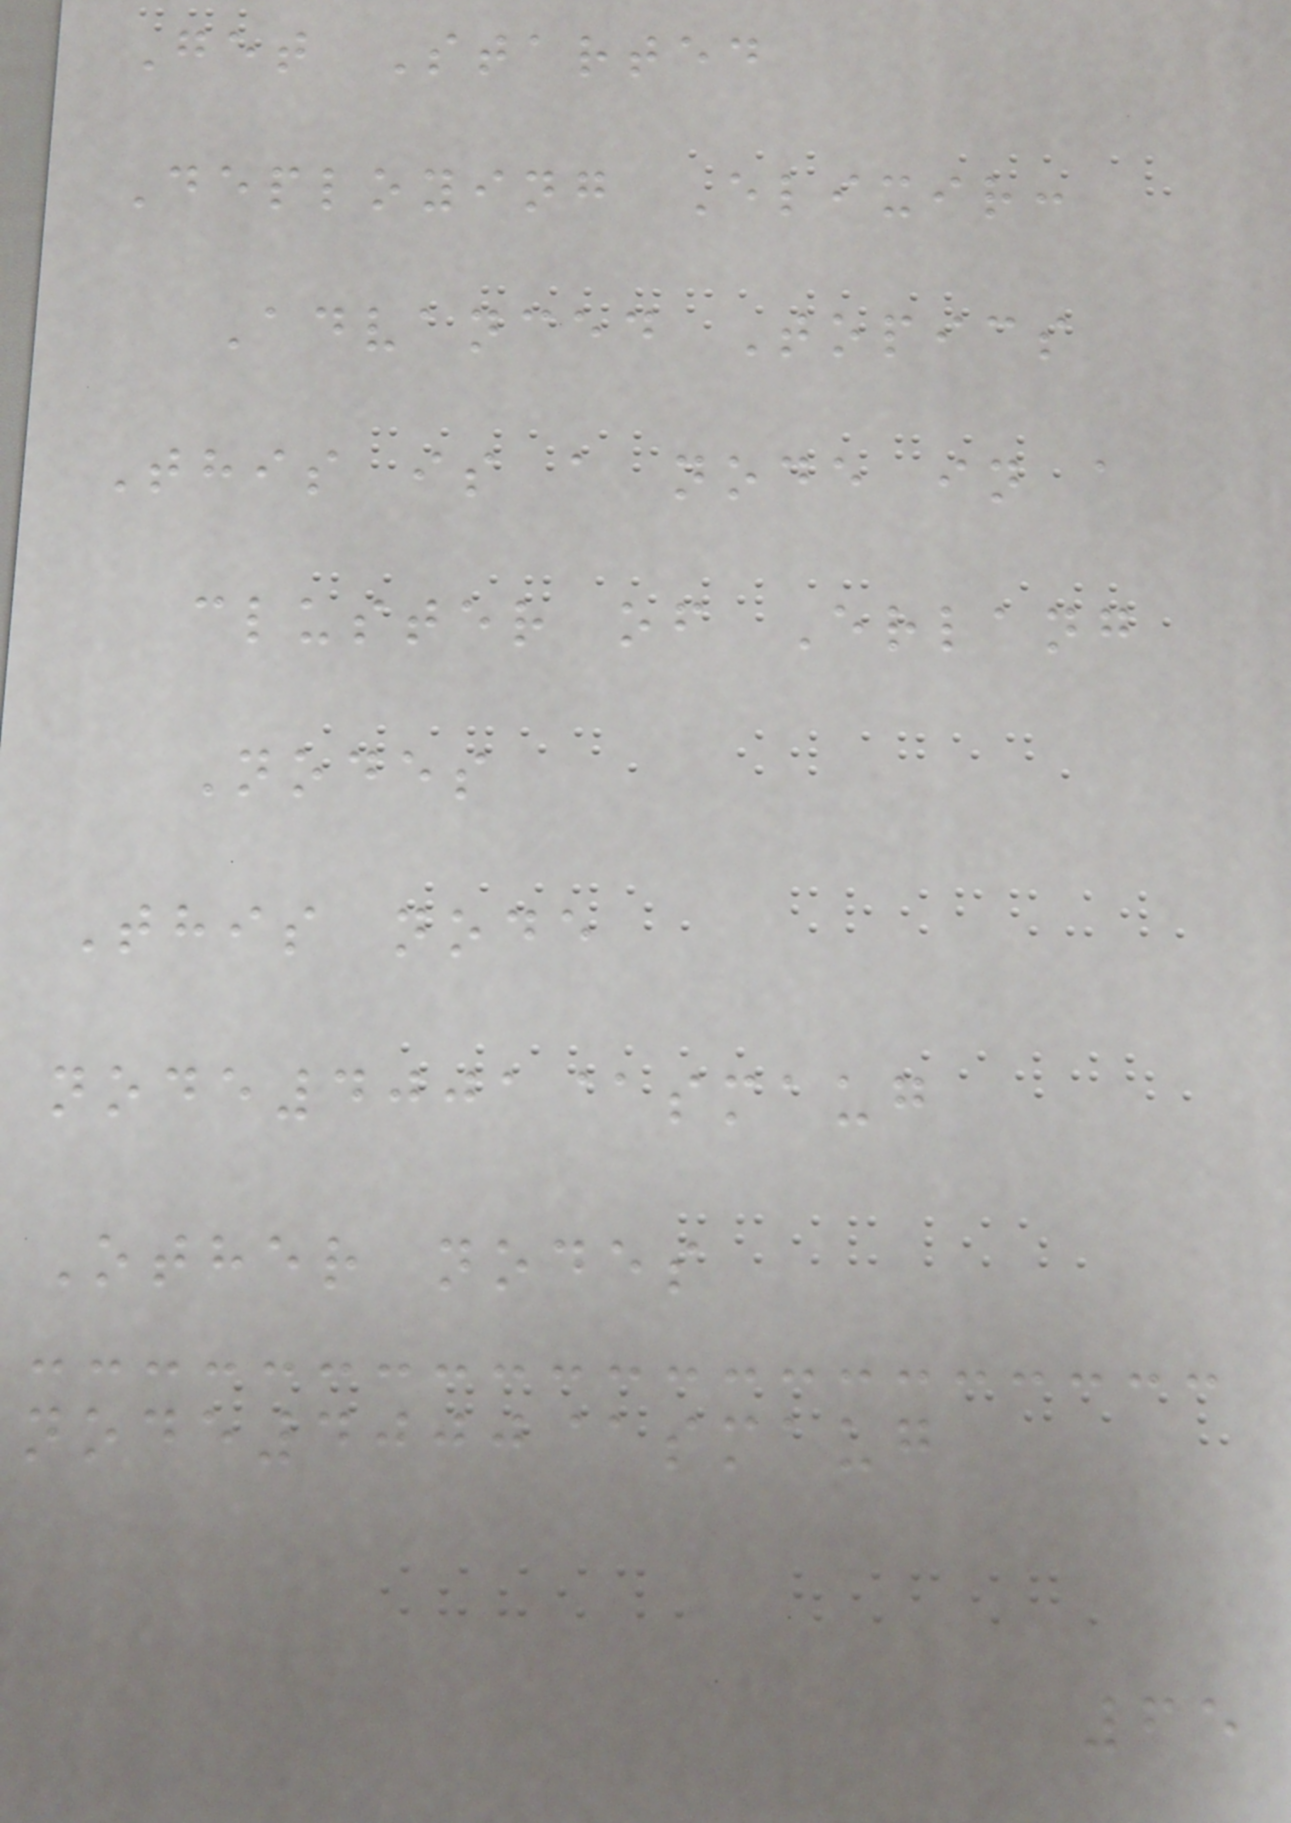Get Started
Deploying Elixir:
Advanced Topics
This is a node in a
cluster of Erlang
Nodes
This node
node4001@smaug
Other nodes
node4000@smaug
65
